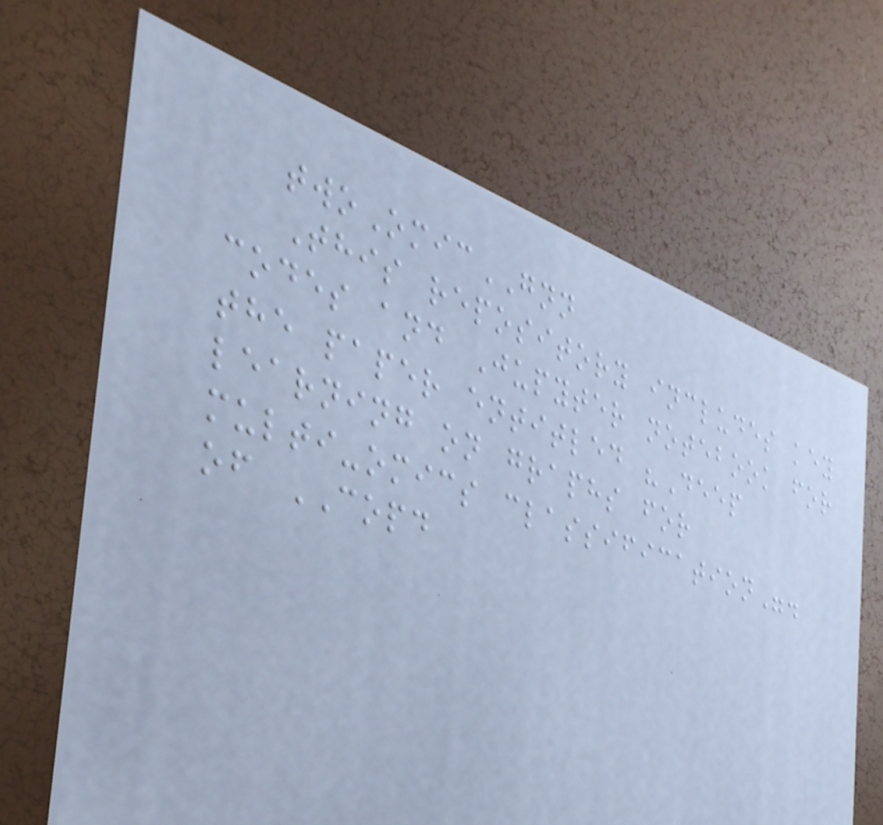twoOmicGNN
This repository includes key
codes and Jupyter notebook for
the paper entitled "Deep
learning on graphs for
multi-omics classification".
of COPD
